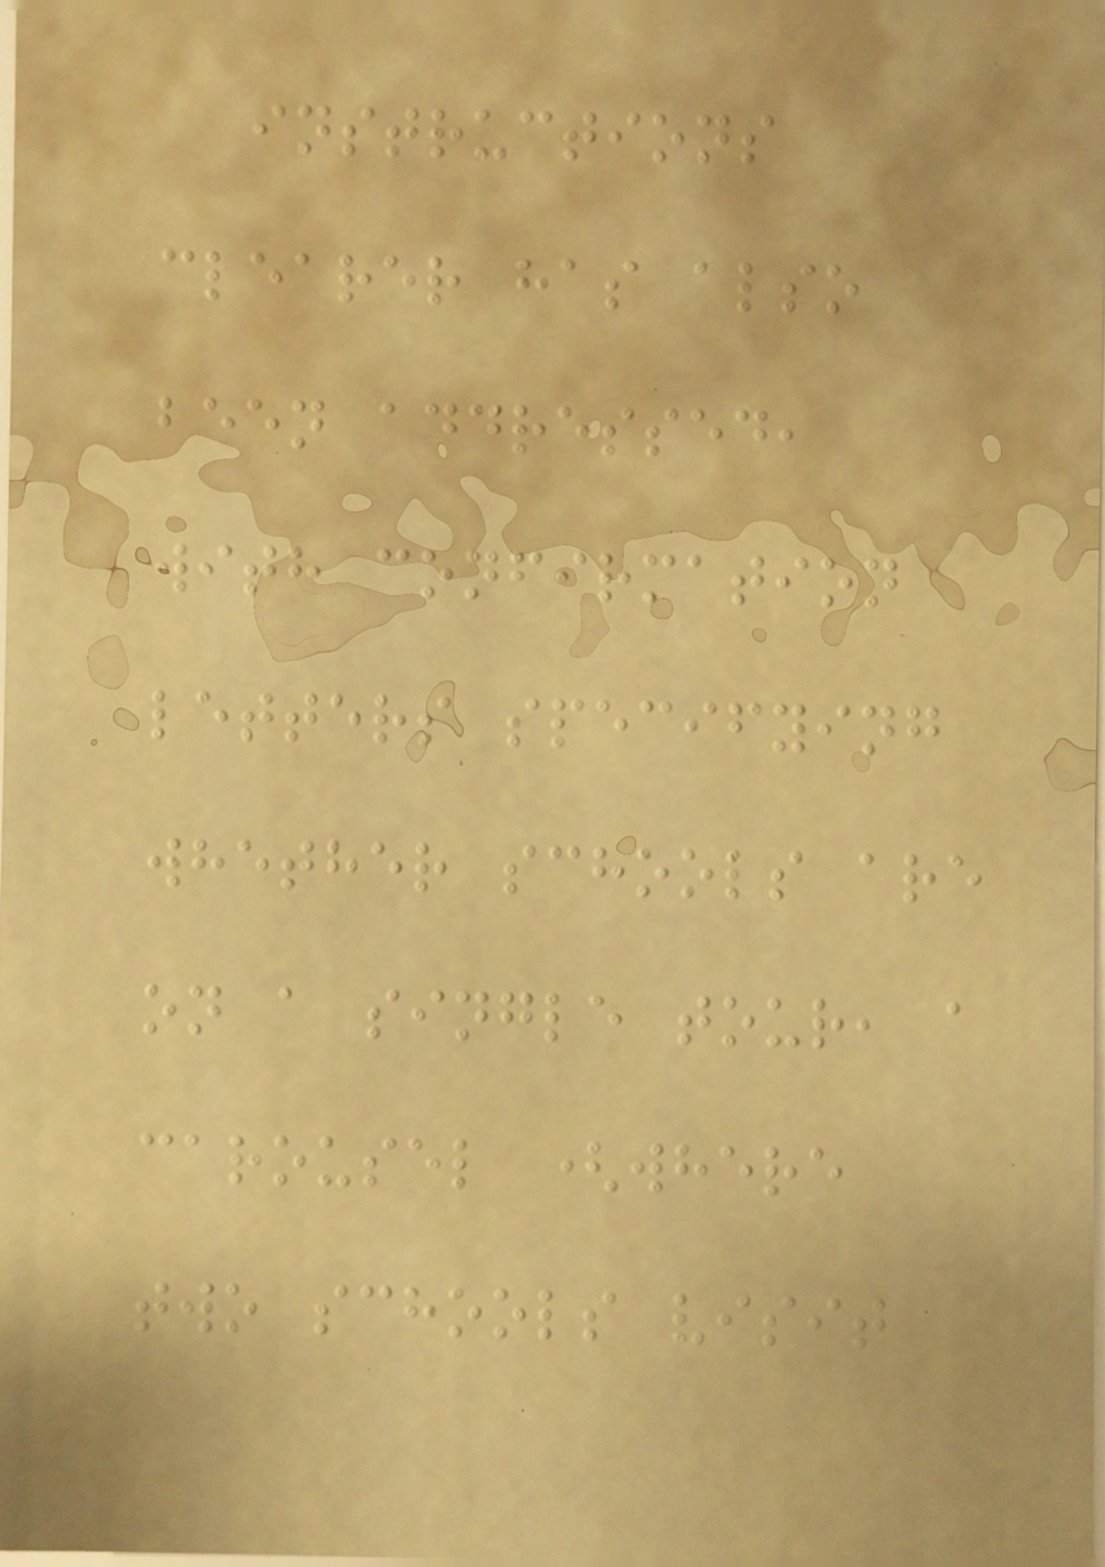instructions
clearer has also
been addressed,
with confirmation
letters specifying
whether schools are
on a single tour, a
carousel (where
two schools visit
